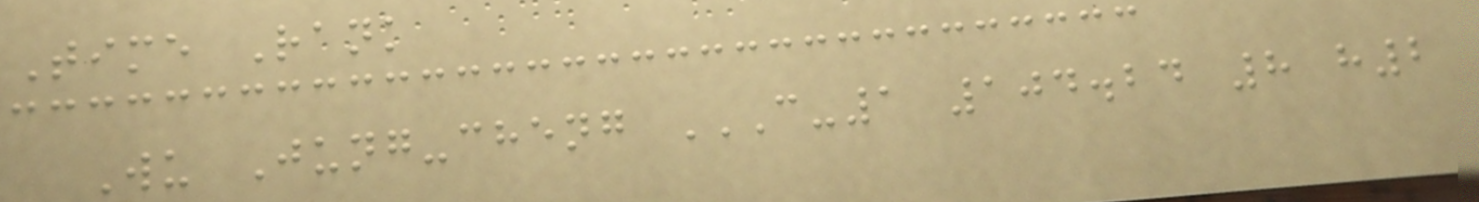Time Rank
Wu Jung-cheng C-1 104.24 8 H2
